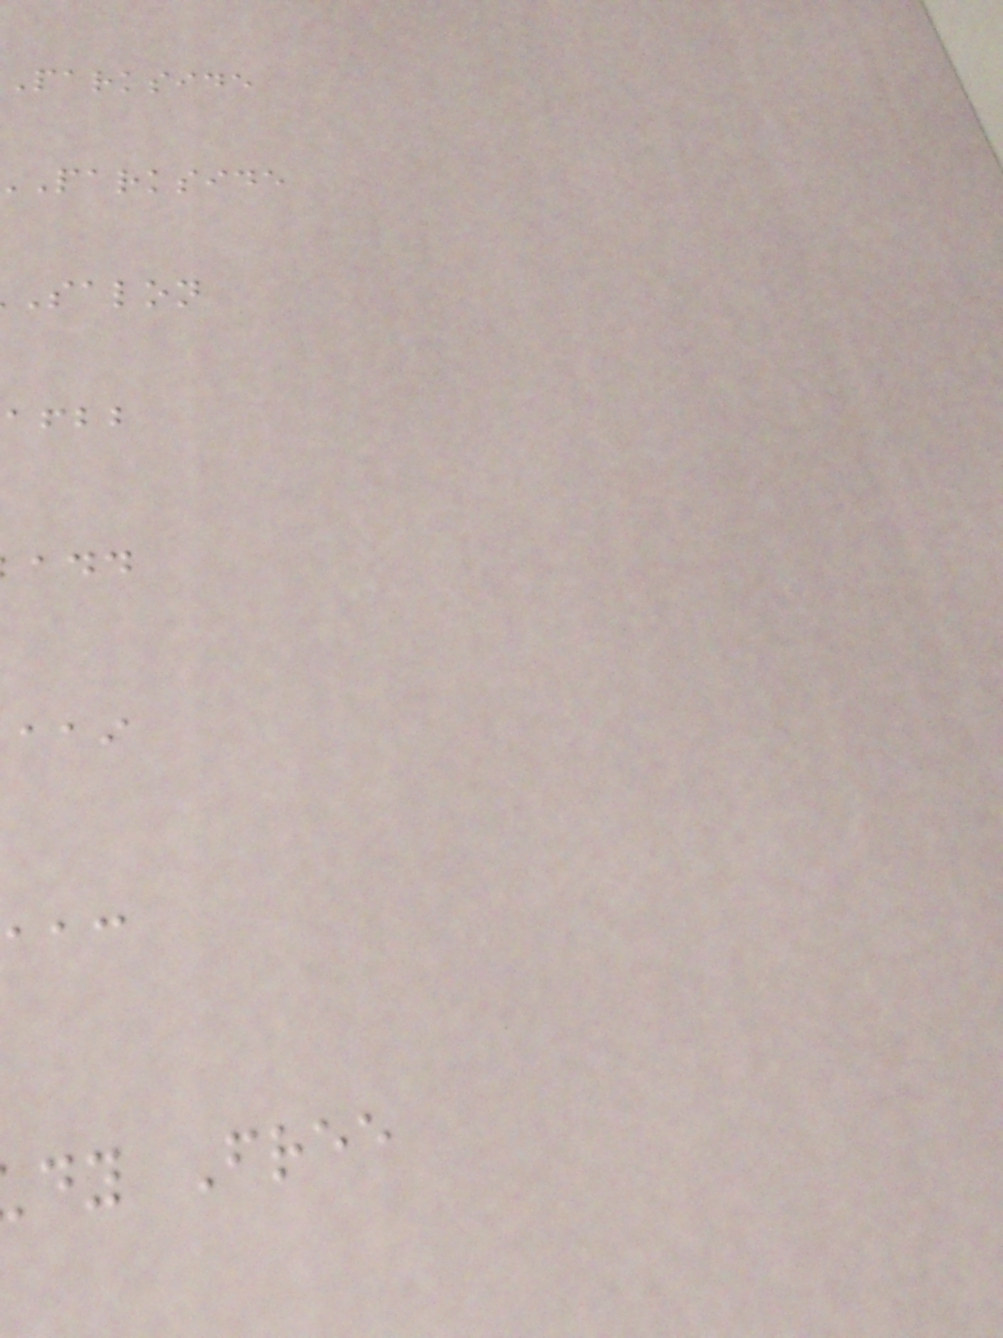Parkside
parkside
salon
afbb
dy Free
